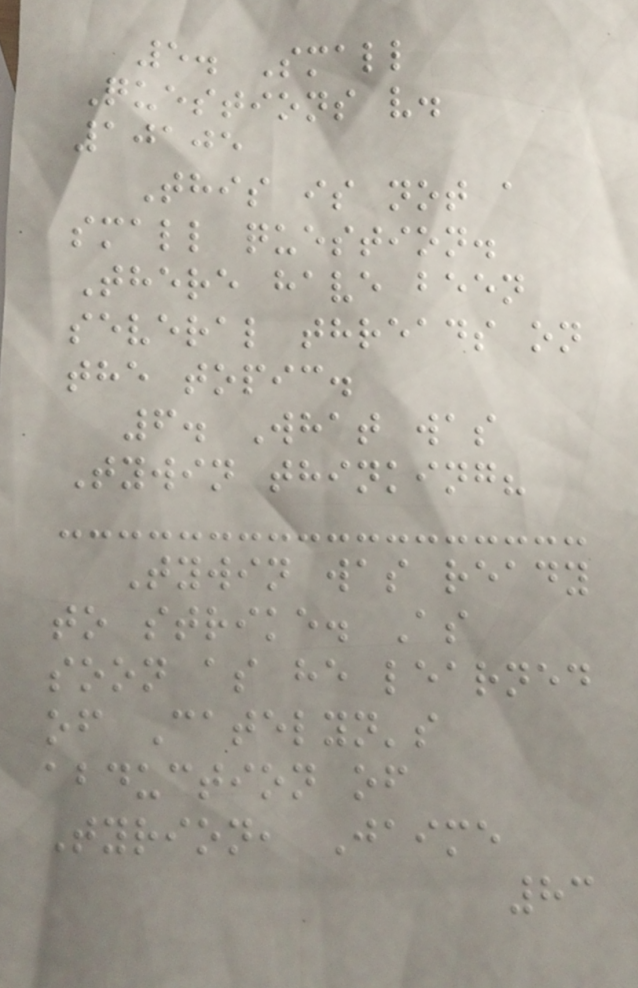5. Small
Questions v.
10105
This is not a
small question.
There have been
several threads on
the topic.
6. What was
Tywin thinking?
Tywin was ready
to strike. As
soon as he learned
of Catelyn's
abduction of
Tyrion, Jaime
83
